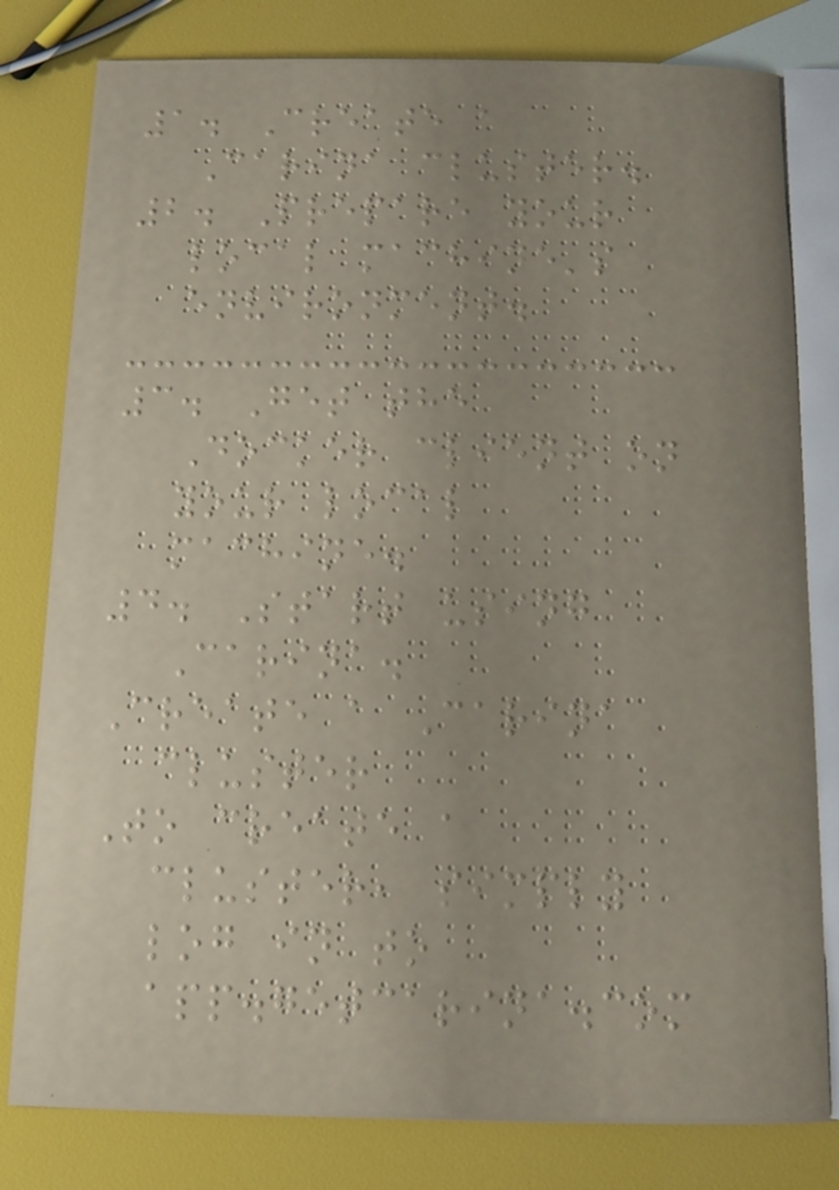1. Create a
Carina cluster.
2. Prepare your
local machine's
environment.
3. Get the
Docker client on
your local
machine.
4. Start using
Carina.
Create a Carina
cluster
To create a
cluster, simply
log in to
app.getcarina.com
